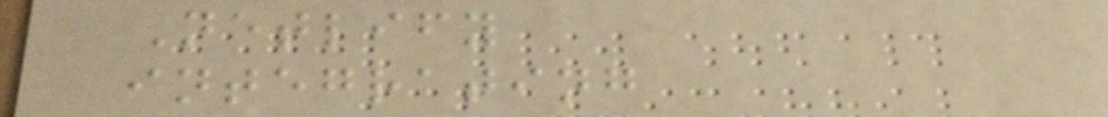Netlify
integrating
